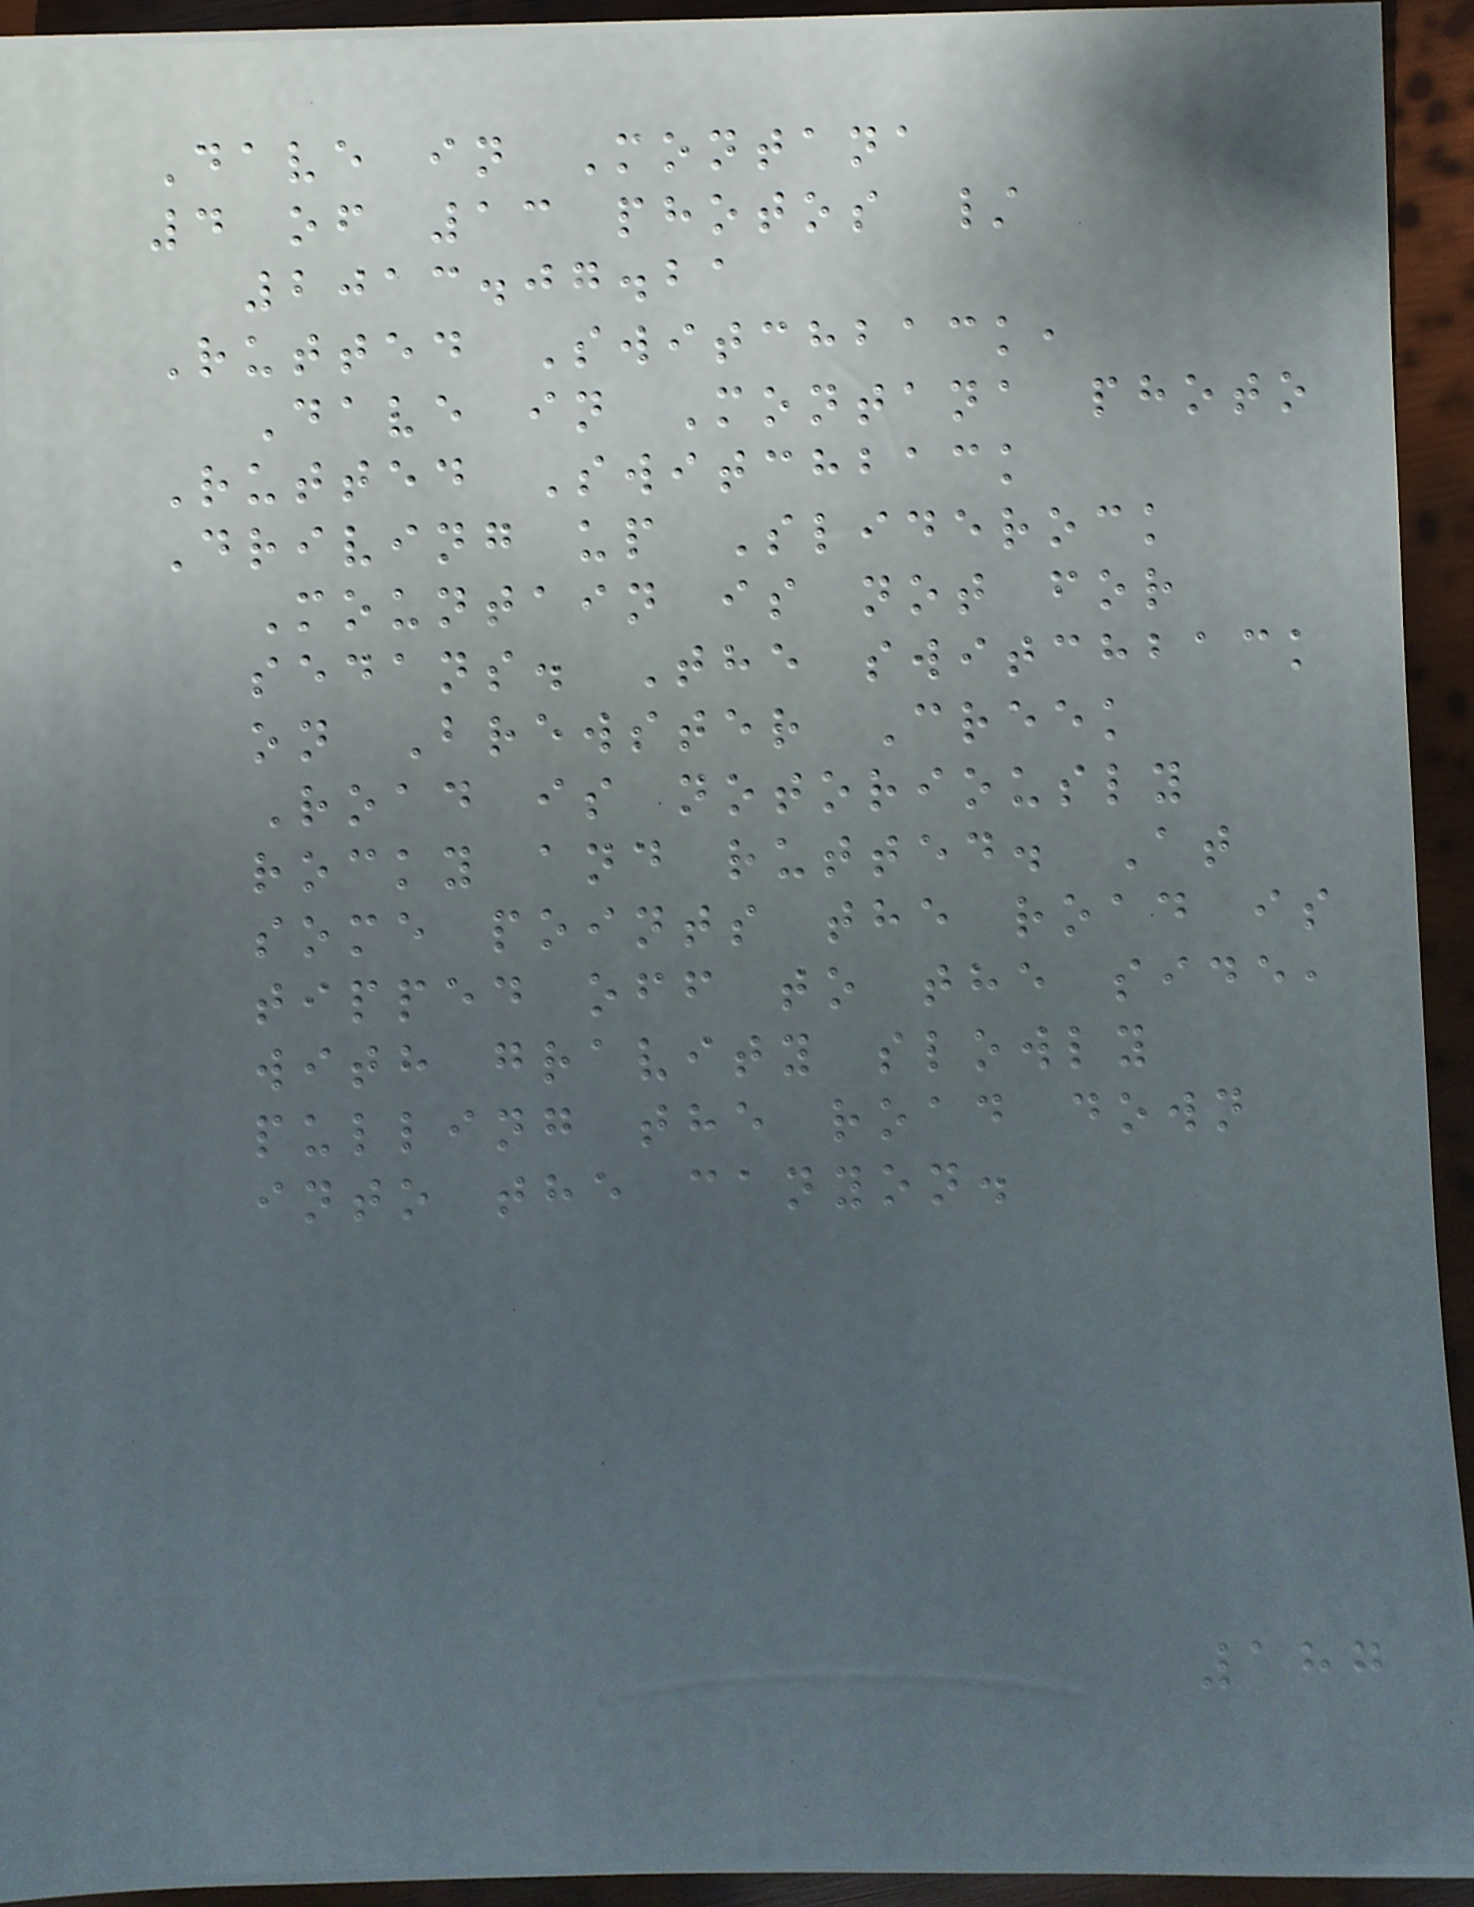Dave in Montana
4 of 13 photos /
2013.07.21
Rutted Switchback,
Dave in Montana photo
Rutted Switchback
Driving up Sliderock
Mountain is not for
sedans. The switchback
on Brewster Creek
Road is notoriously
rocky and rutted. At
some points the road is
tipped off to the side,
with gravity slowly
pulling the road down
into the canyon.
187
